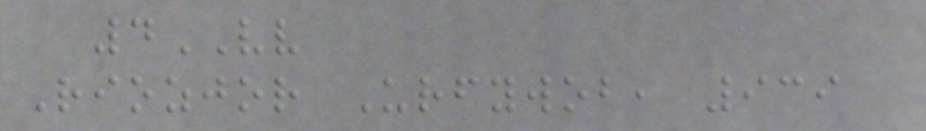4VV
Riozjor Urfywob, 939
